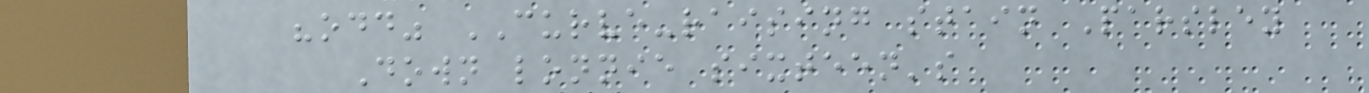"odd" CURVE-raising stain Parsley
Down lonnie sixteen's
